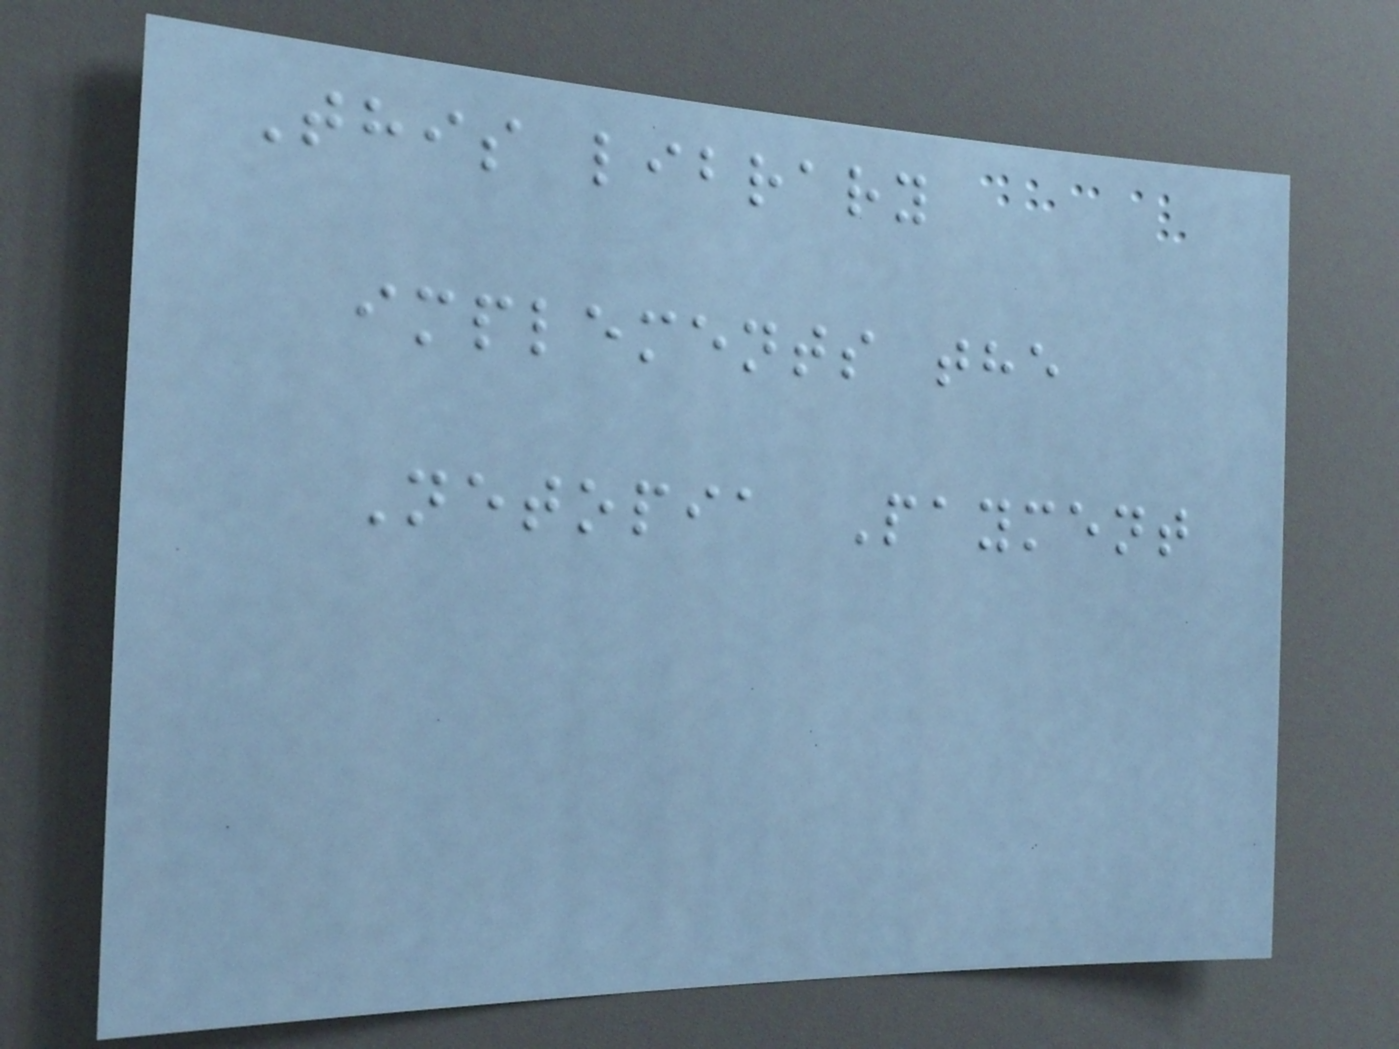This library
implements the
Netopia Payment
